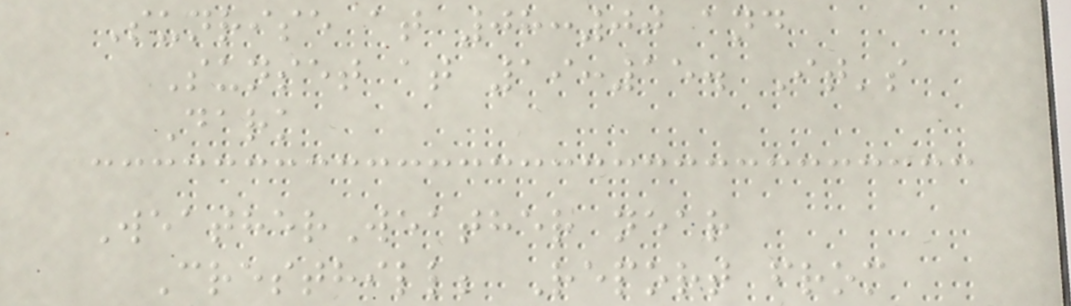Sunrise at 08:00 and
Sunset at 19:15. It's
Dark
WeatherWeather near
Cresthill; Report from
